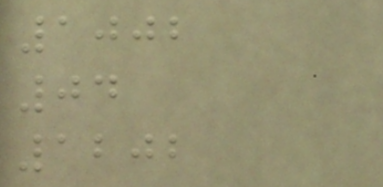1002
04
1202
